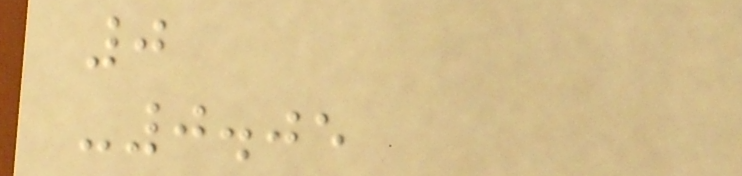0
-0.05
